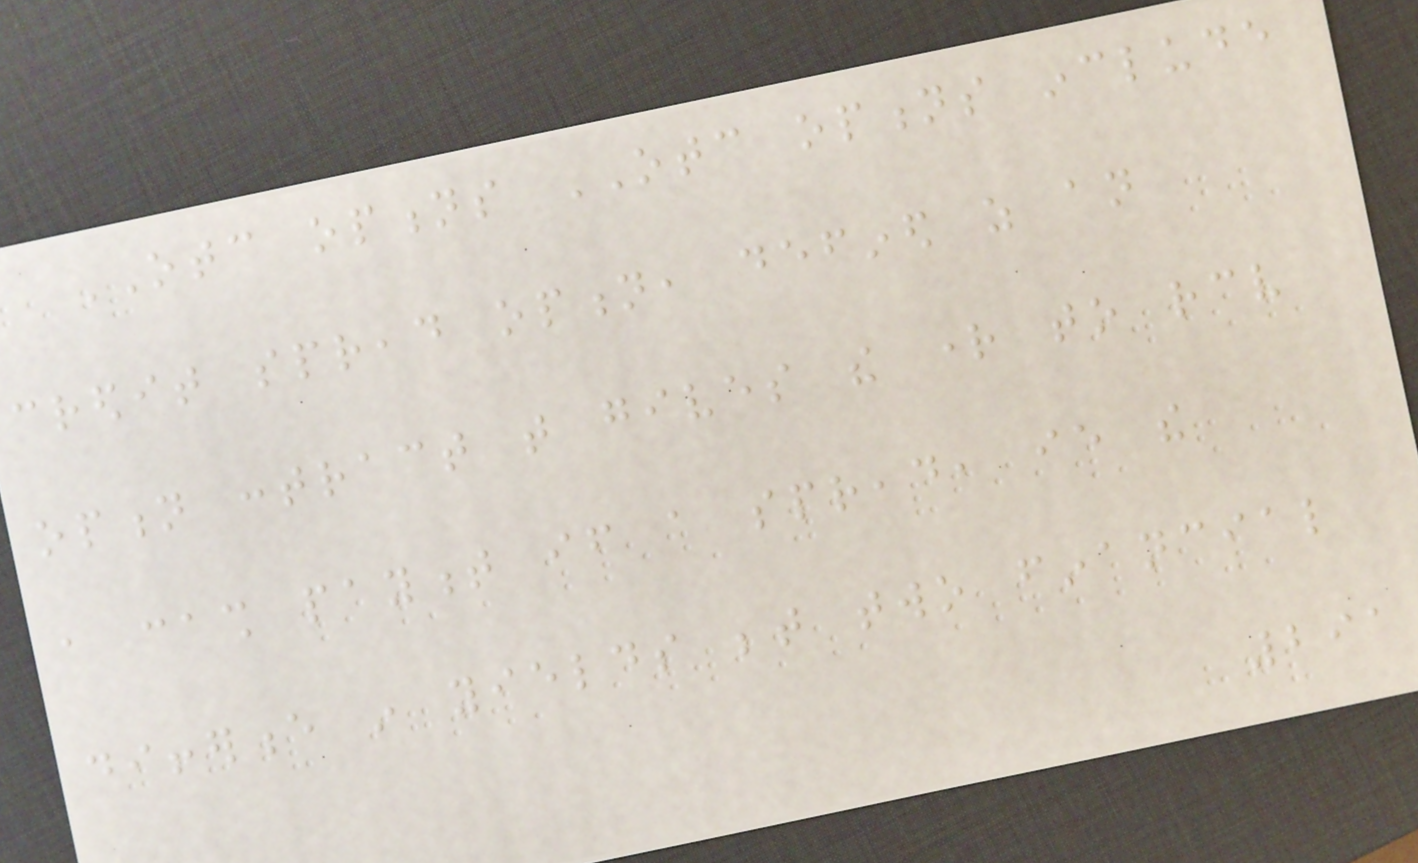OTC options OTC options include
credit spread option, defined as an
option contract that gives the right to receive
a cash payment if a spread, ie the
difference in yields between two financial
291
